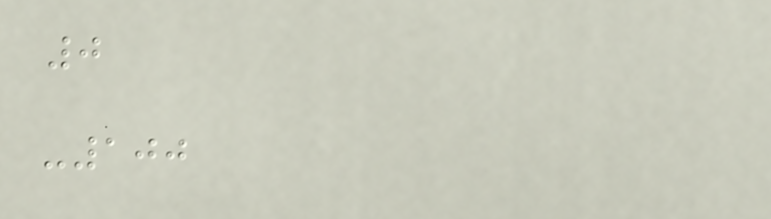0
-100
